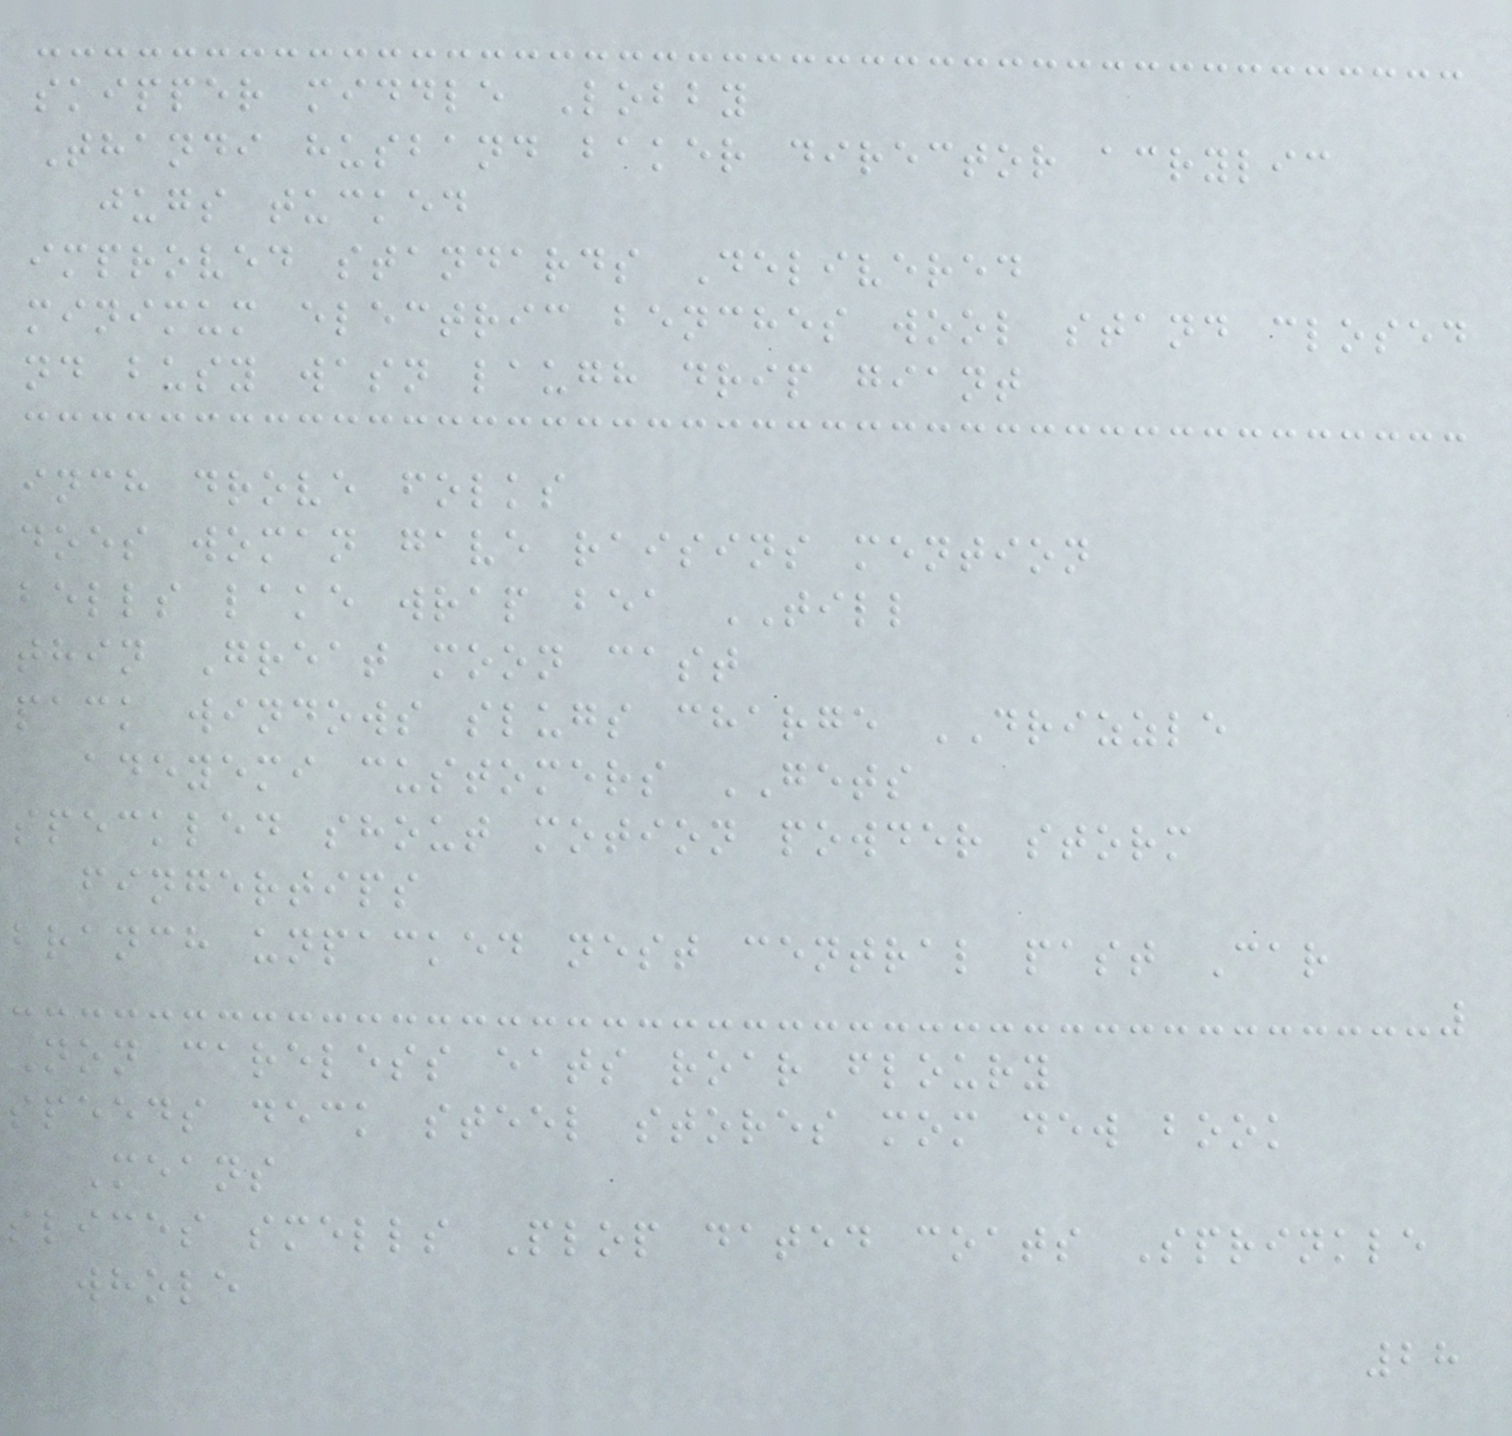skipper middle Lobby
Thandi husband baker director acrylic
jugs tucked
improved standards Delivered
minimum electric benches wool stand closed
nd busy wasn laugh drip giant
inch drove folks
does woman gave raisins mention
bells lake wrap bea TILL
thin Great moon cast
pack windows slugs charge DRIZZLE
adeyemi customers GETS
speckled shout motion powder storm
fingertips
branch unpacked nest central past Car
Non careless eats roar floury
speeds deck steel stores mom dew book
Means
slices smells Plop dated coats Sprinkle
whole
28
